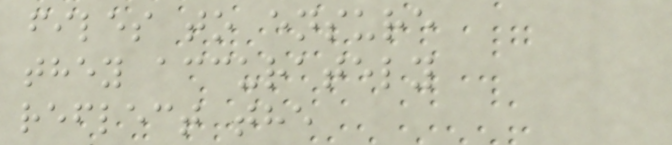files to ensure
they accurately
reflect the
